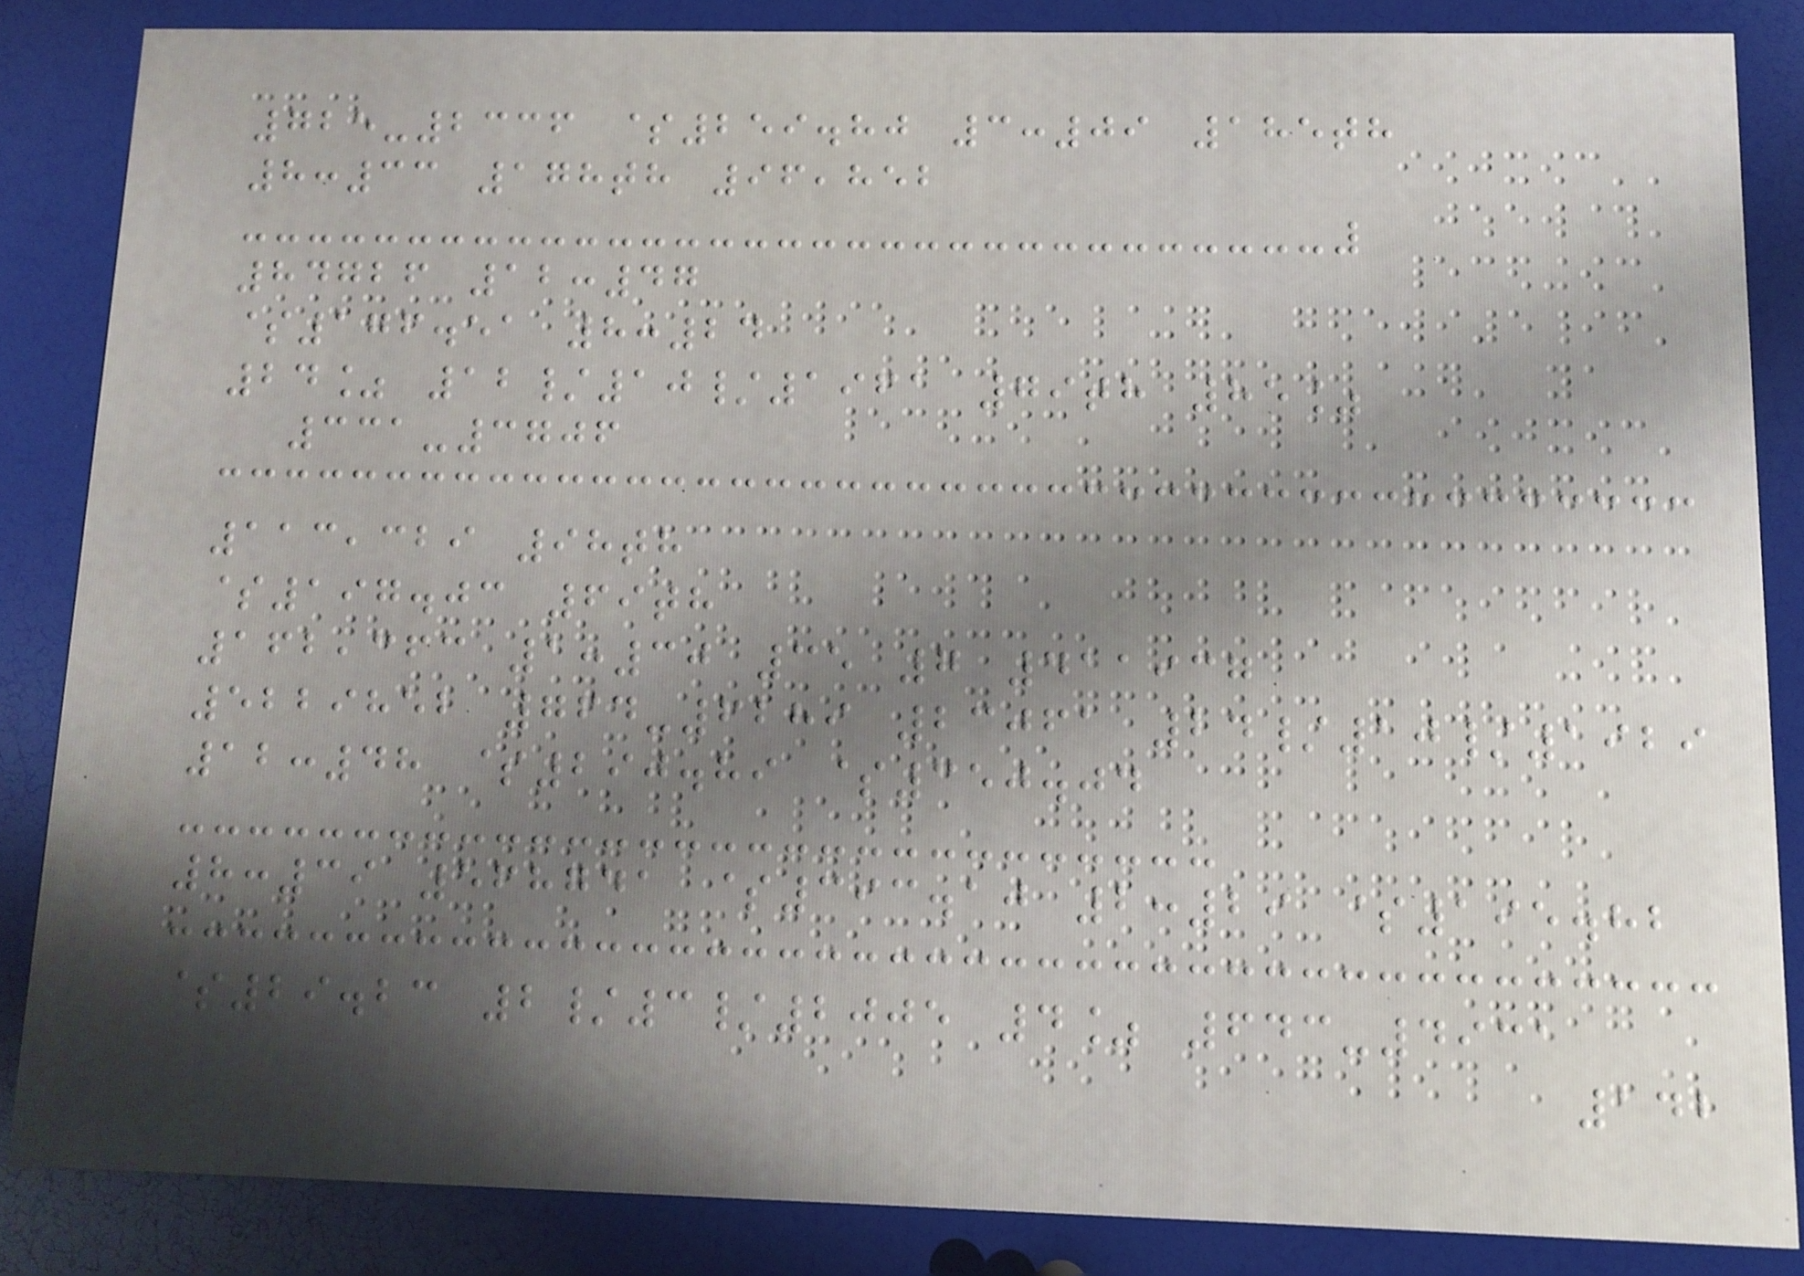725-2336 $259.80 3:09 185th
8:33 178th 96,852
84726 12:47
$176.51 8:24
24% 12/10/1961 79th 85%
331-3706
113,329 98th
$197.03 69th
162,363 1:30 35 7 411937
5229852 764-6289 23061 24/10/1929
12:48 $290.89 $350.04
8:39 568741 $393.10 2:29 $195.82
$29.23 2/3/2005 4% 643-4931
142
